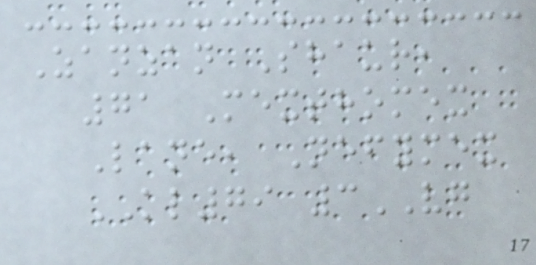Zanzan Shaur,
71 Mexthomex
Lane, Nefymex
KL79 3VG
